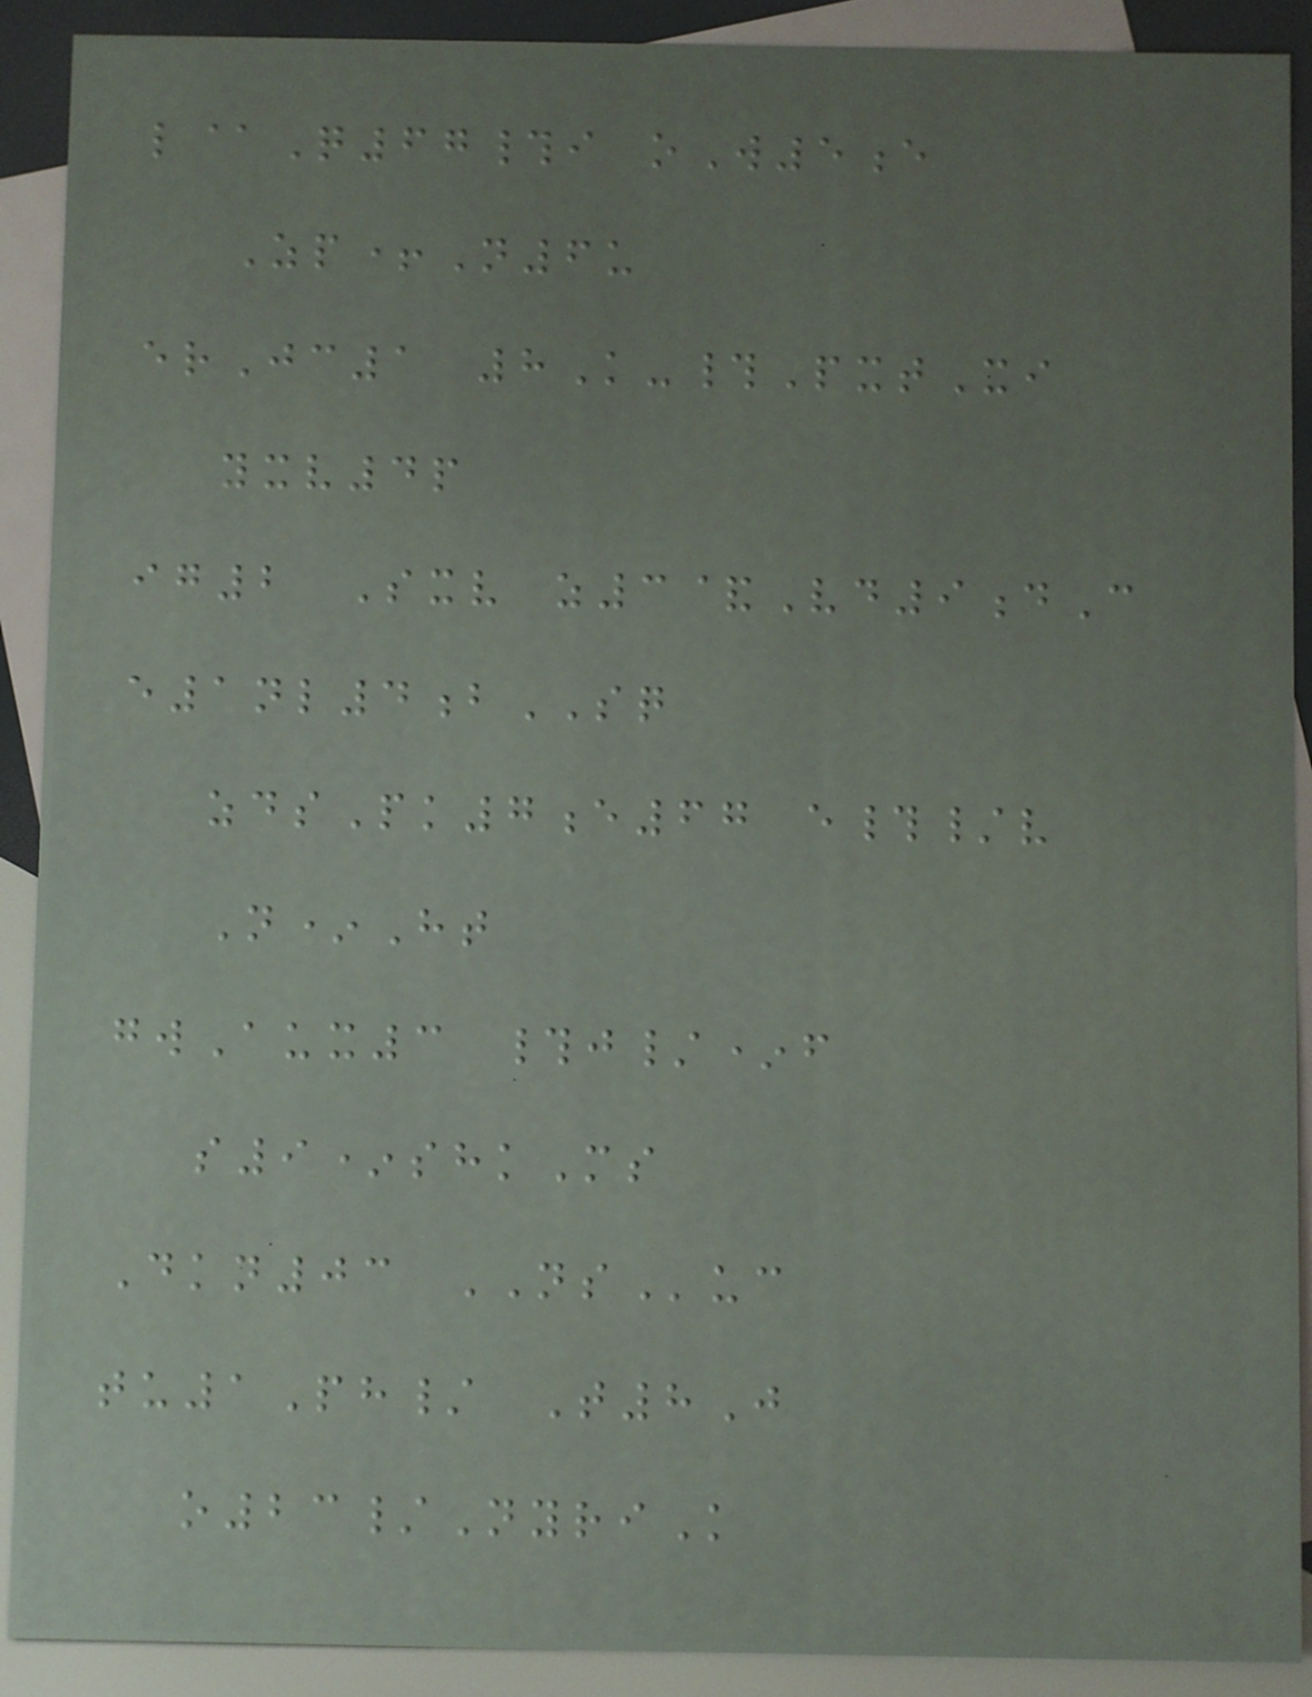l@Q67#i oW5e
Zp+N6u
erJc1 8K-#PxtXi
yxv4p
ig2 Sxv z3&Vd9dC
e1nl4bSQ
zdsPk7e67 e#/v
N*Ht
gwAux3 #j/*f
s9*shkMs
Dkn03 NSuc
tu1Ph/ T8J
o23/NyriK
